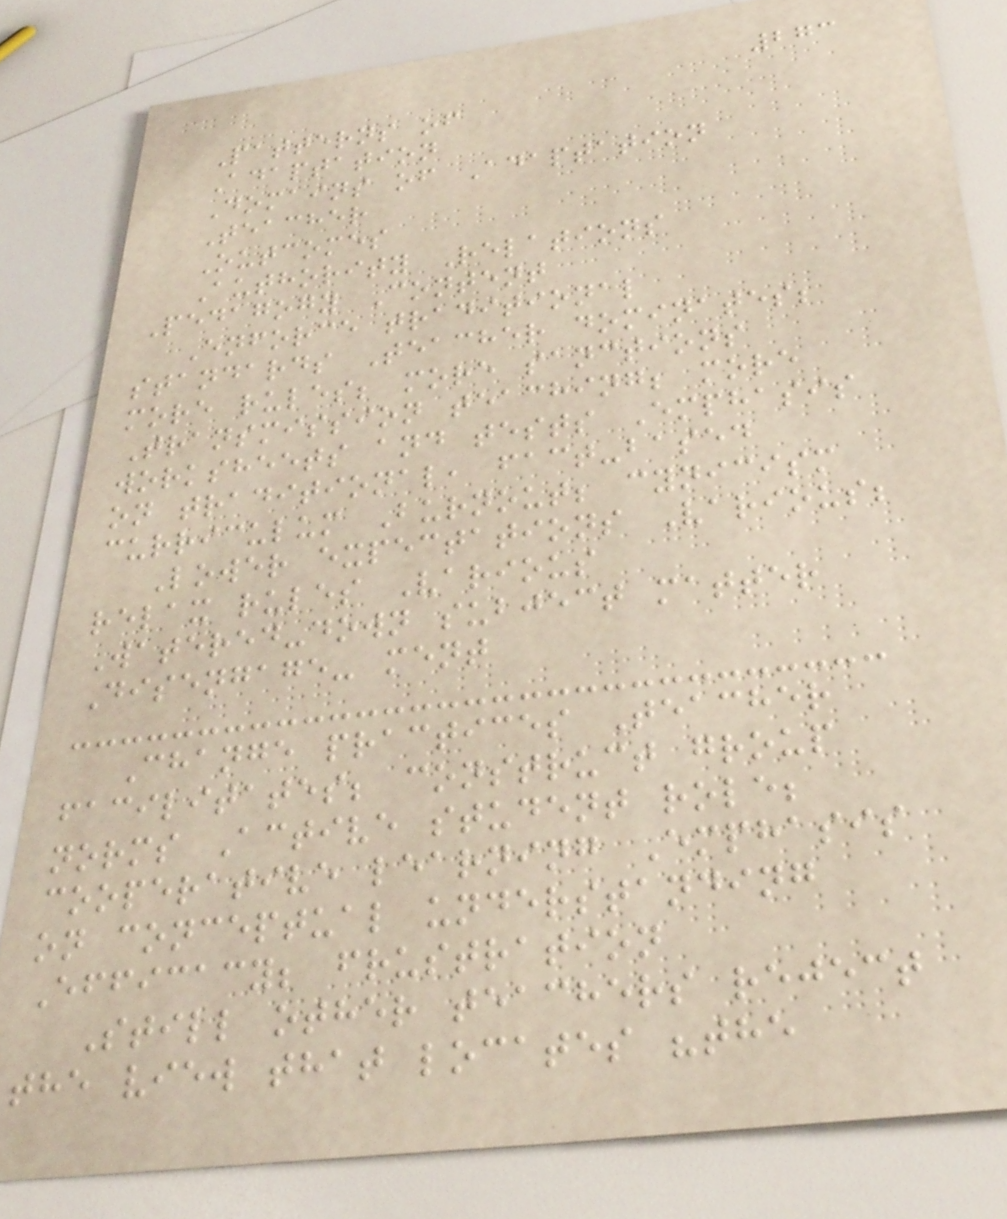273
Patterns of
Adaptation
Domains of Adaptation
Teacher
Outcomes
Authority Relations
Pedagogy Content
Enforce traditional
standards Teacher dominates;
more rules; more sanctions
Transmission teaching; more
worksheets and tests Emphasis
on traditional, fact-based
curriculum Burnout; cynicism
Lower expectations Various;
relax rules Various
Watered-down subject matter
Disengage- ment
Change practices Teacher
facilitates; construct group
norms Active student role;
cooperative learning Emphasis
on conceptual understanding
Efficacy; frustration
Still other teachers reject
the view that locates "the
